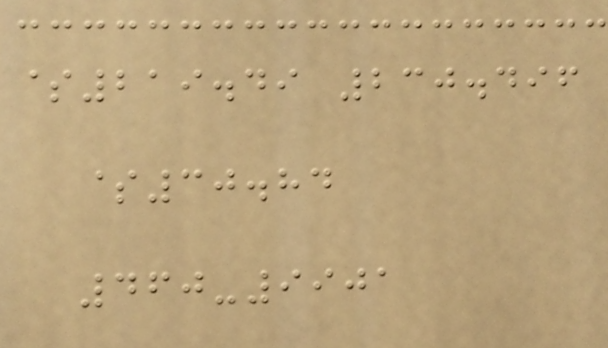$219.49 230.496
$30.84
460-9901
